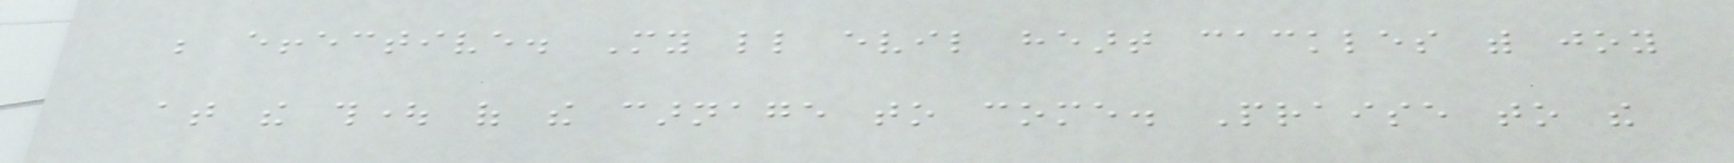be effective. My little evil heart cackles with joy
at the thought of the carnage to come. Praise to the
